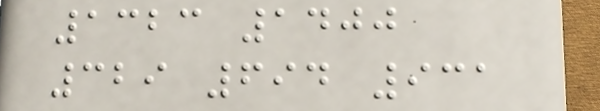1323 1400
329 694 931
